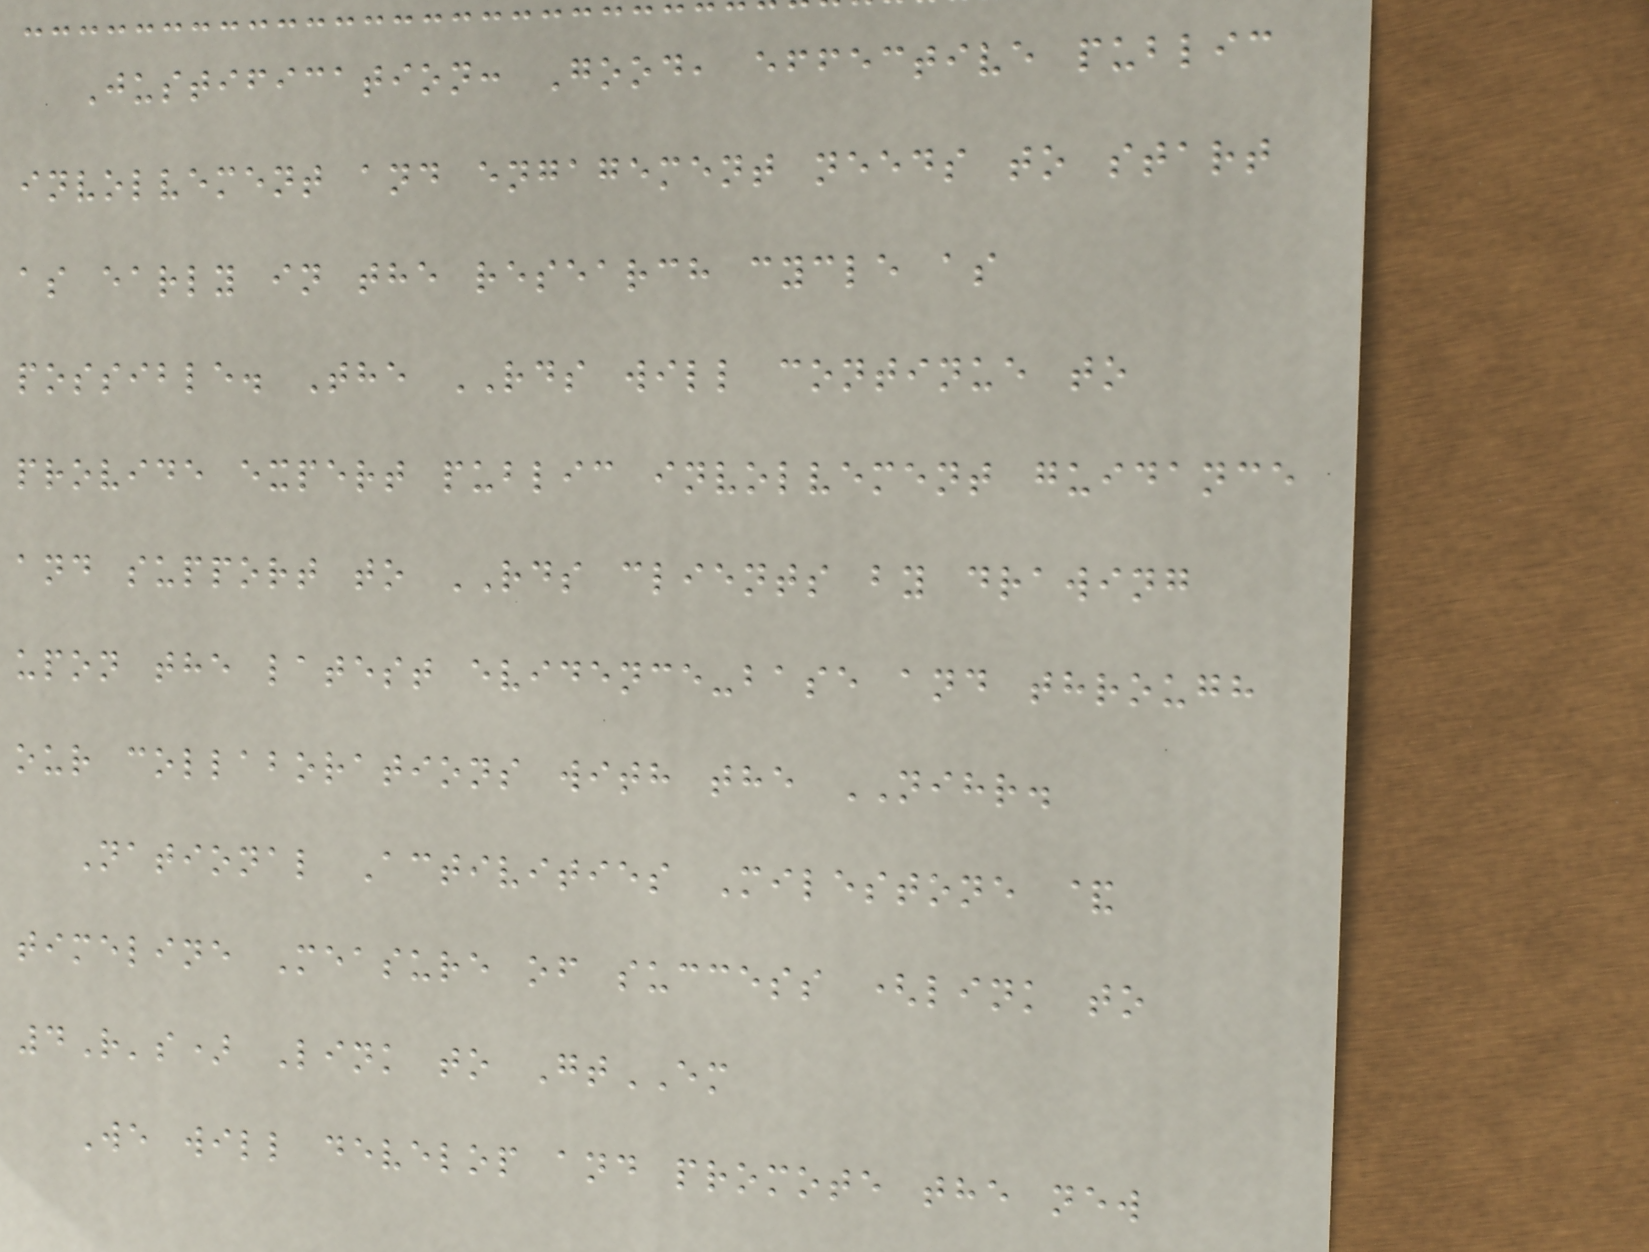Justification: Good, effective public
involvement and engagement needs to start
as early in the research cycle as
possible. The RDS will continue to
provide expert public involvement guidance
and support to RDS clients by drawing
upon the latest evidence-base and through
our collaborations with the NIHR.
National Activities Milestone &
timeline Measure of success (link to
4R's) Link to GtEM
We will develop and promote the new
